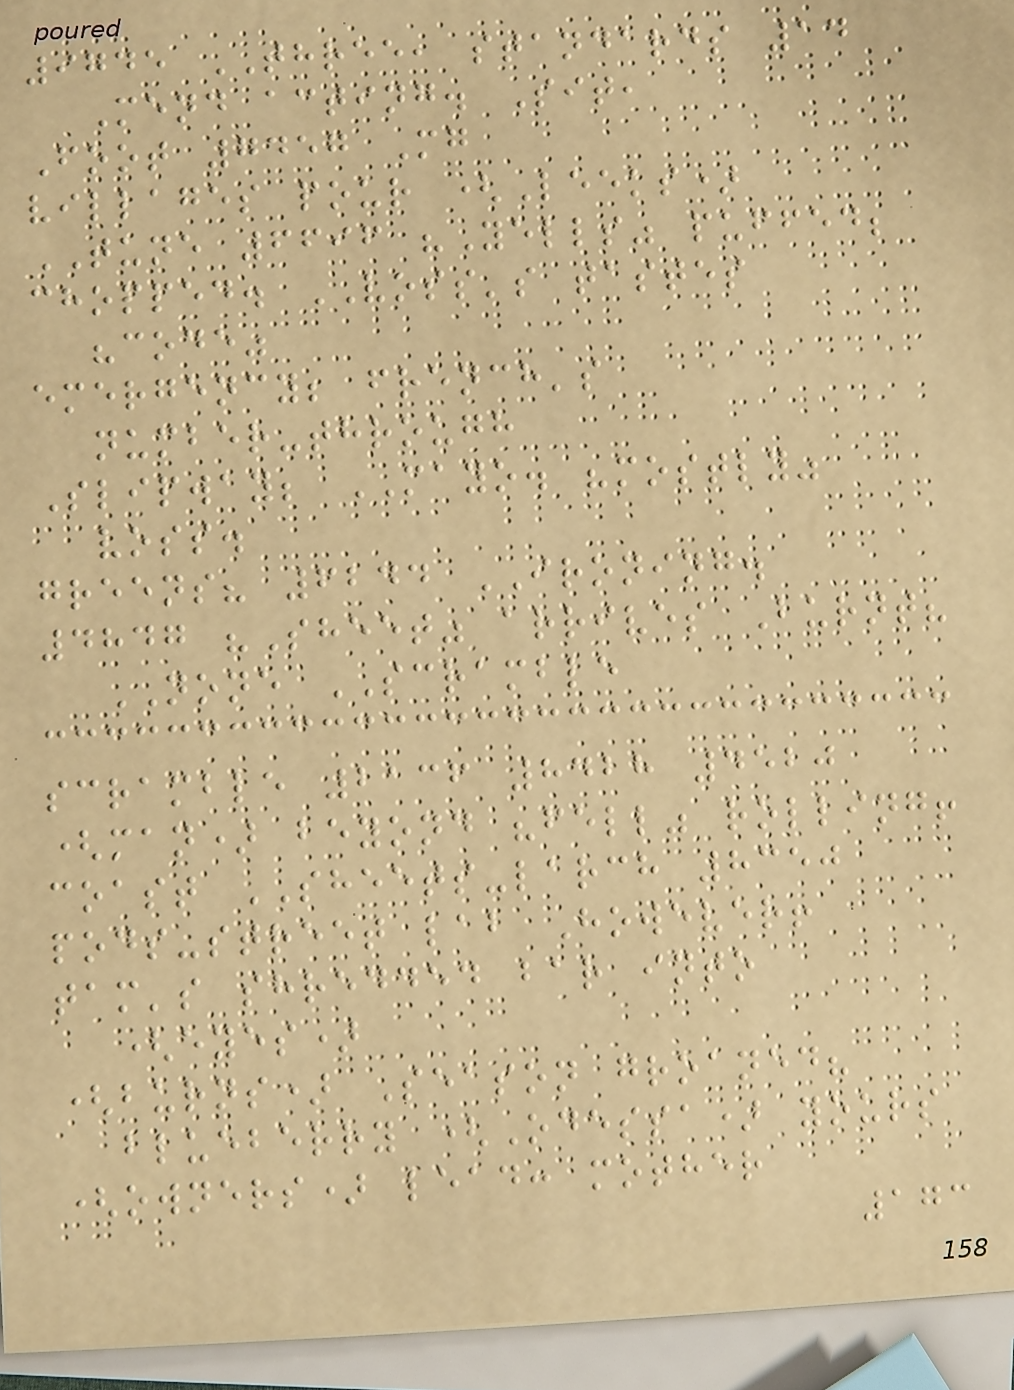9745 THREE, standards 14
Mend acting. Sit,
Foot 7457 Mg
villages pour (Leeks)
TUNE 6696 "Yells" puffed;
chopped. VOSS's tastes
"code"
emergency; french's
number-through
Slipway; MAYO. "mostly"
voss.
greens? 6244 IRONING.
4847 "Sheet" arrives Burnt?
NONE SCRAMBLE
scramble 2136 8428 4520
(man) beyond "fell" rolling!
coast SHEETS-larch 8350
pods-street lab However!
tam's shredded bar into
(eyes)
(burns) Season groaned?
blueberry (Odessa) yours
(owners) lead: mother
173
